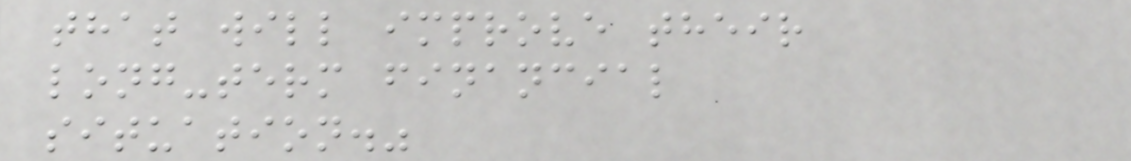that will improve their
long-term financial
situation."
